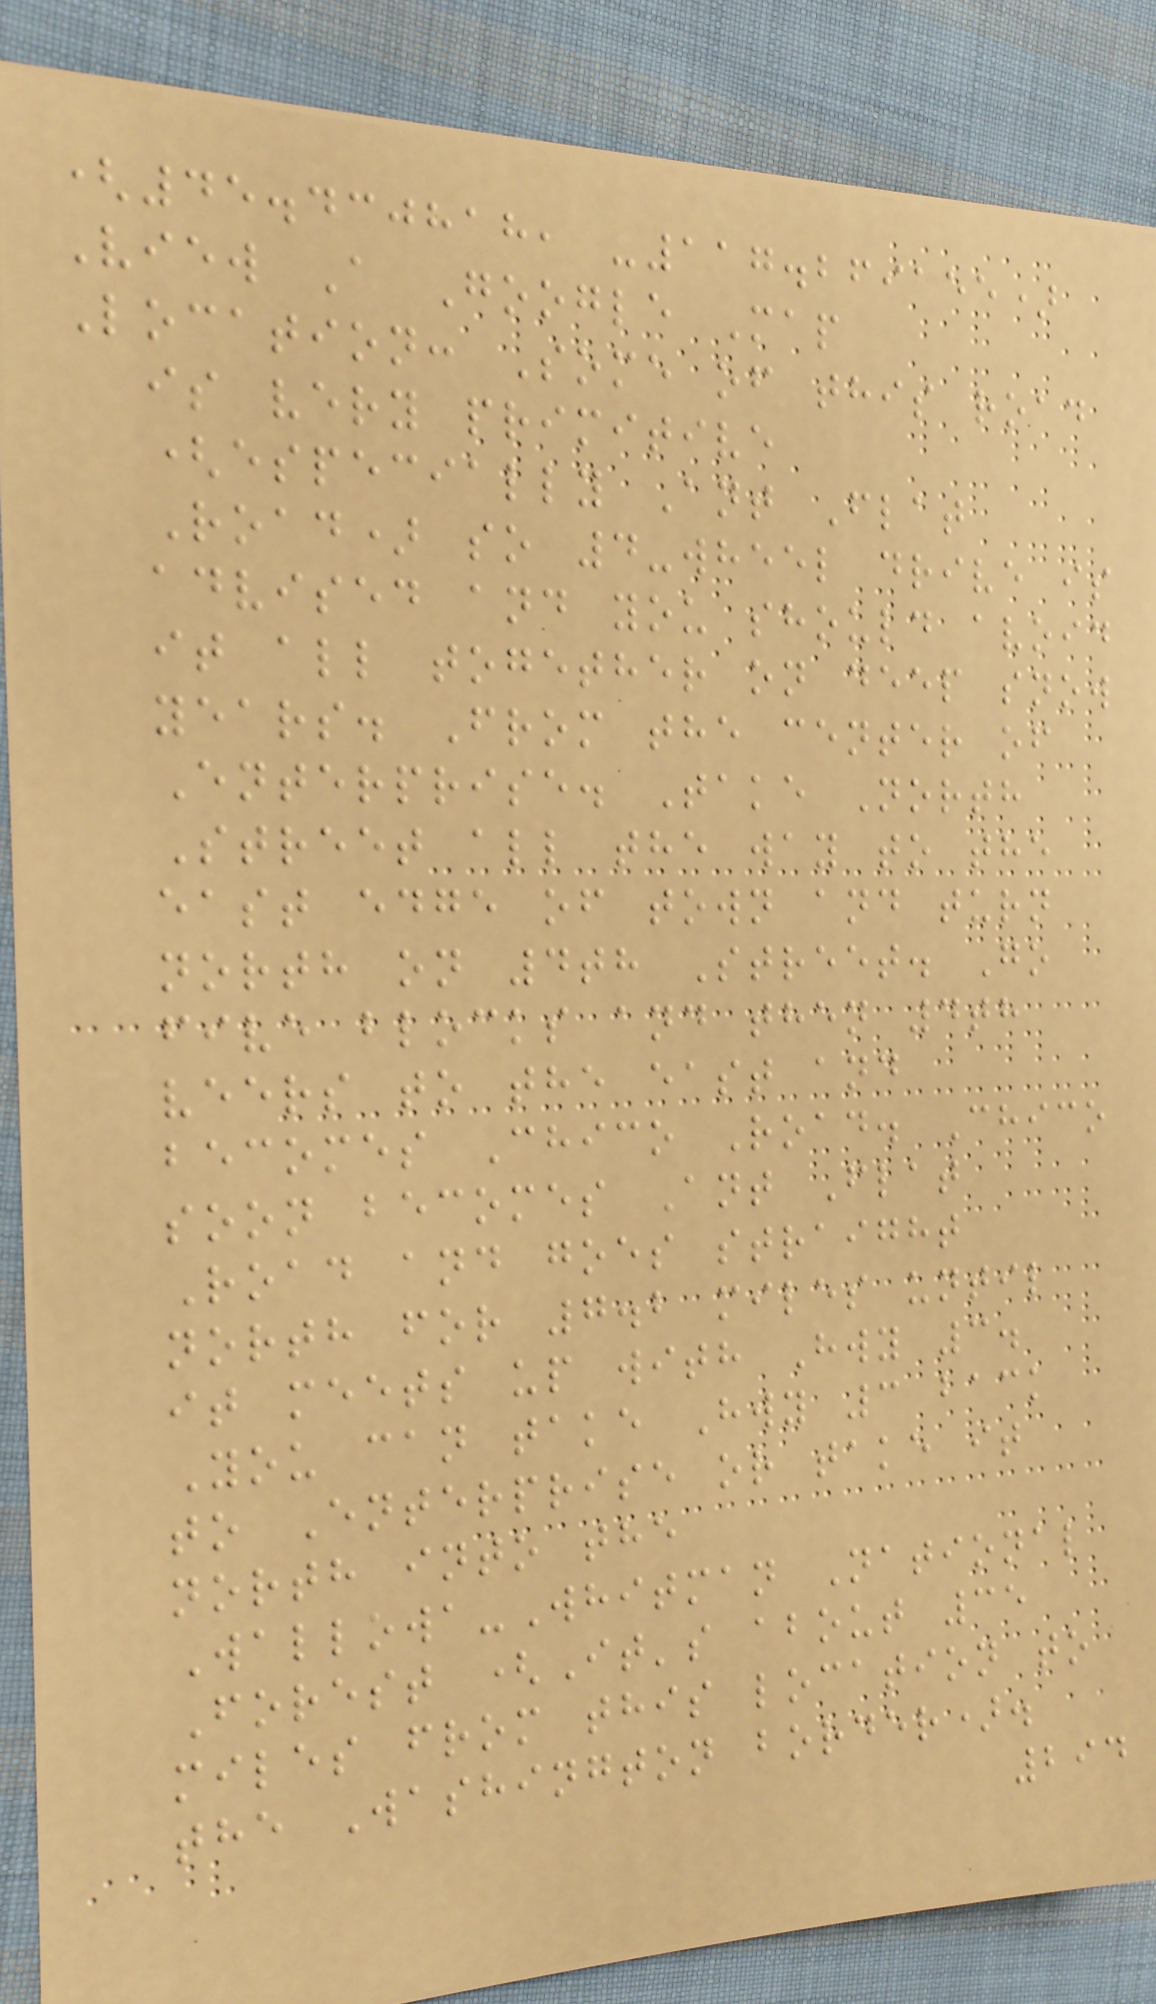(45.430818, -117.269155)
View A Google Map
Location: Some of this road
is very primitive
(especially Ant Flat
Road) so 4-wheel drive is
advised and you should avoid
it all together on deep snow
years. From the center of
Enterprise. Take North
Street all the way to the
east edge of town and turn
north on 4th Street. Go
five blocks and then 4th
veers to the east and
becomes Chico Road. Chico
soon becomes Ant Flat
Road and goes straight
north for 7.2 miles until
it meets up with Hwy 3.
You can take Hwy 3 back
to Enterprise or take it
north into the
Wallowa-Whitman National
Forest (It's about 35
miles from this location to
the Washington border).
294
